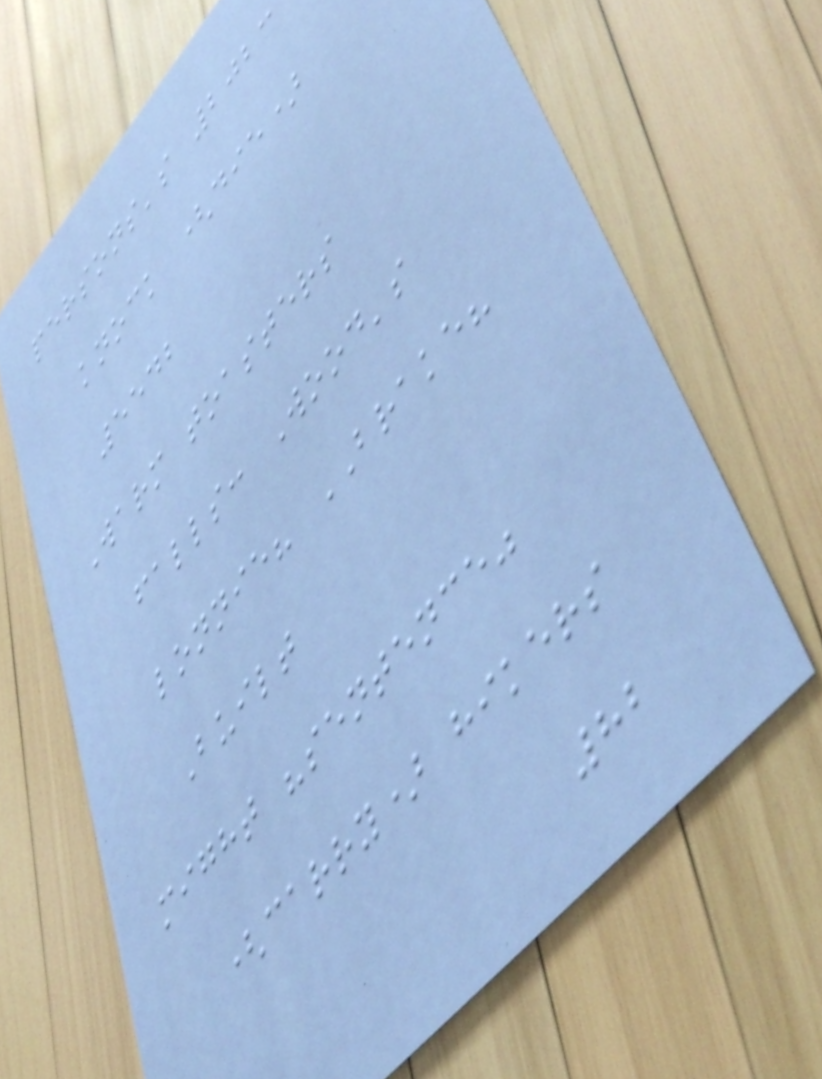persons's 2023
knock (die)
5542
Warm toasters
falls: Wood's
lonnie? BRAKE?
Built
might "sentence"
(carry) hikers
82
